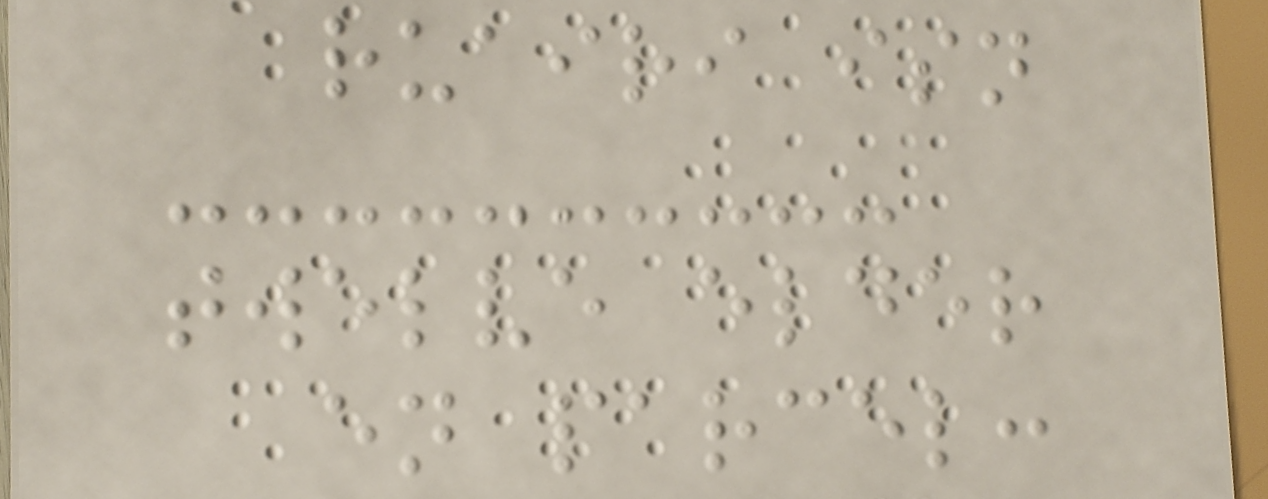ruairi isn
twelve elder
en parcel:
